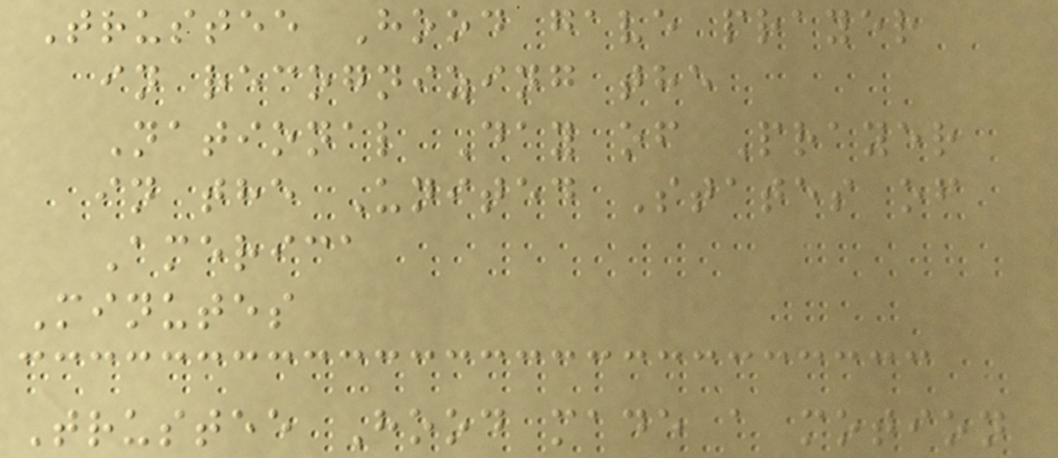Trustee Hood gave prayer
in recognizing the
National Day of Prayer
in the United States of
America
Minutes
Trustee Hood made a motion
